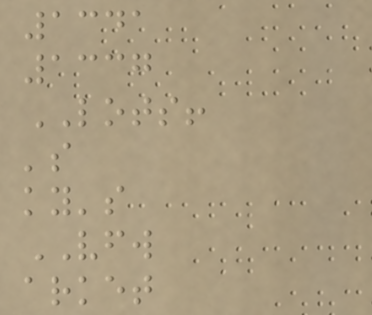1341
1337
LOTS!
's
ky's
VFW
arket
